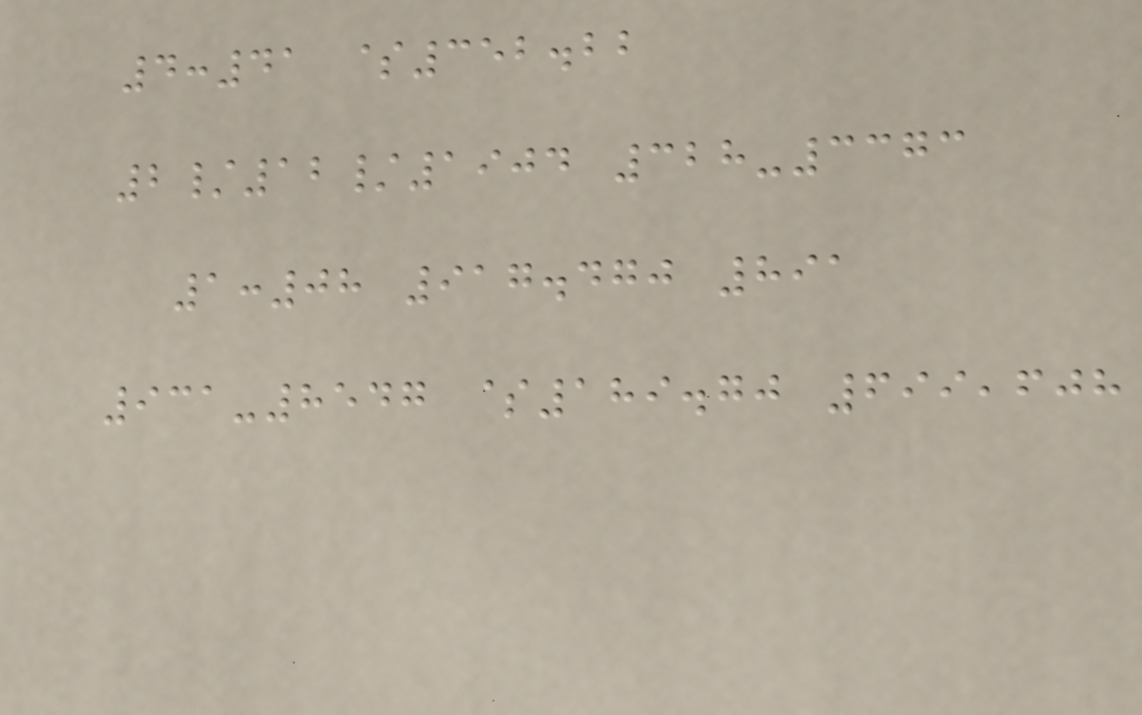4:41 $352.22
2/12/1904 328-3373
1:08 917.470 891
931-8547 $189.70 699,608
